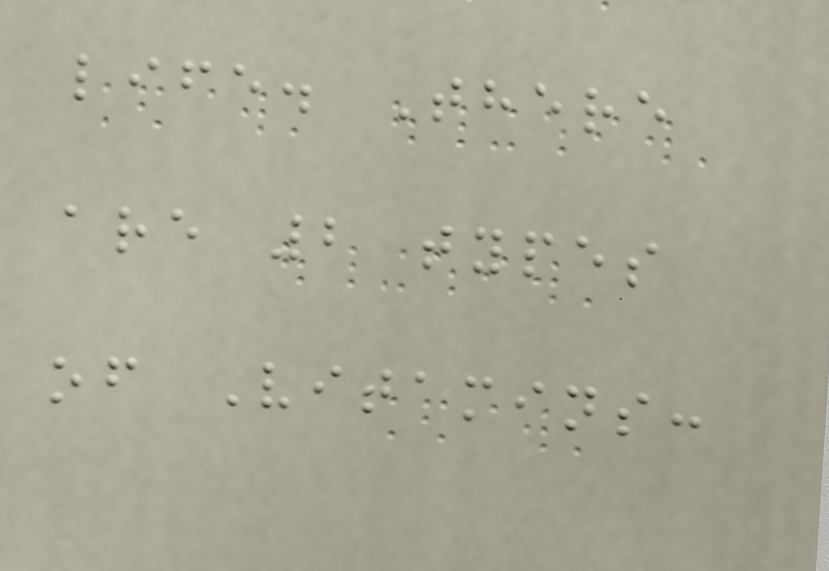life. There
are 2 types
of Vitamins:
